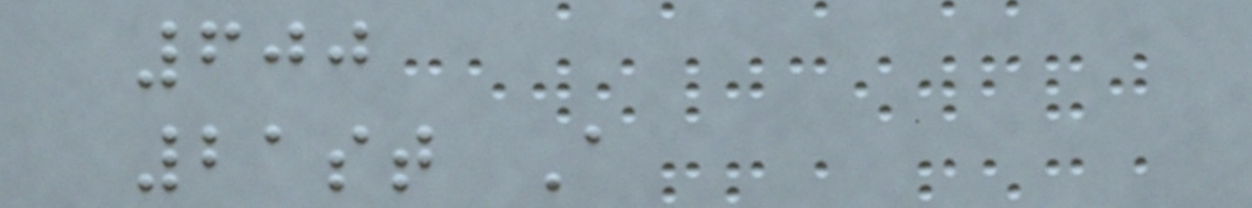600
21st A
